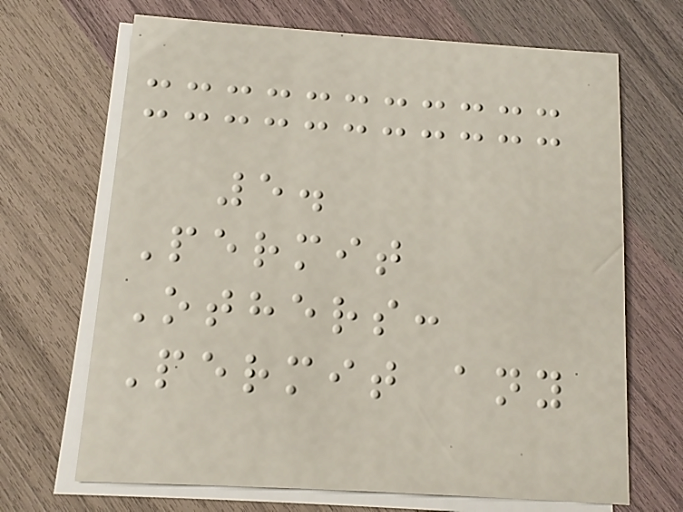5.
Permit
Others:
Permit any
